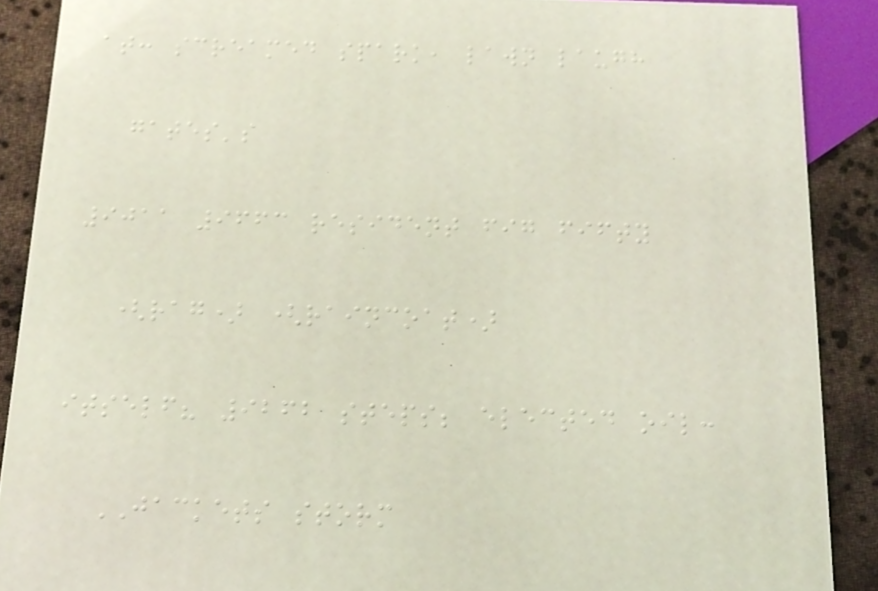at: screamed spark, lawn laugh
gates's
9011 9663 resident fig fifty
(rag) (raincoat)
itself? 9262 steps; elected oil:
JACKETS storm
